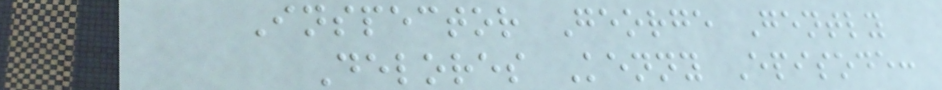Inspector George Gently
Delores Kenny Episode:
